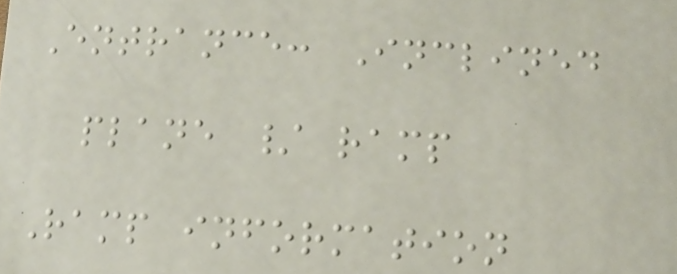Entrance: Inclined
plane / ramp
Ramp information
